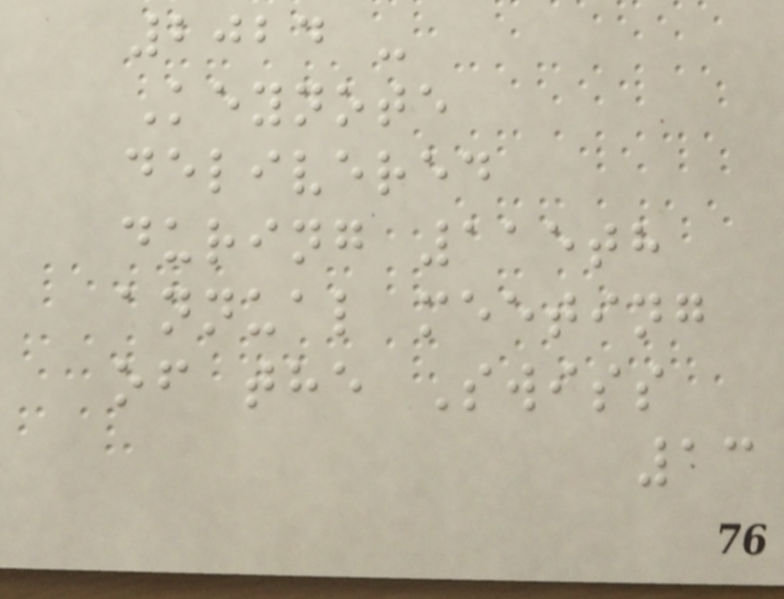2024 -
Keynote
delivered
during 115th
annual meeting
of the Swiss
13
